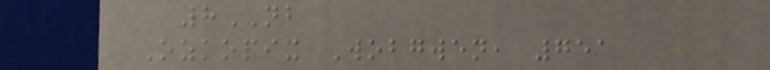8NB
Ozkopix Wobgwen, 751
